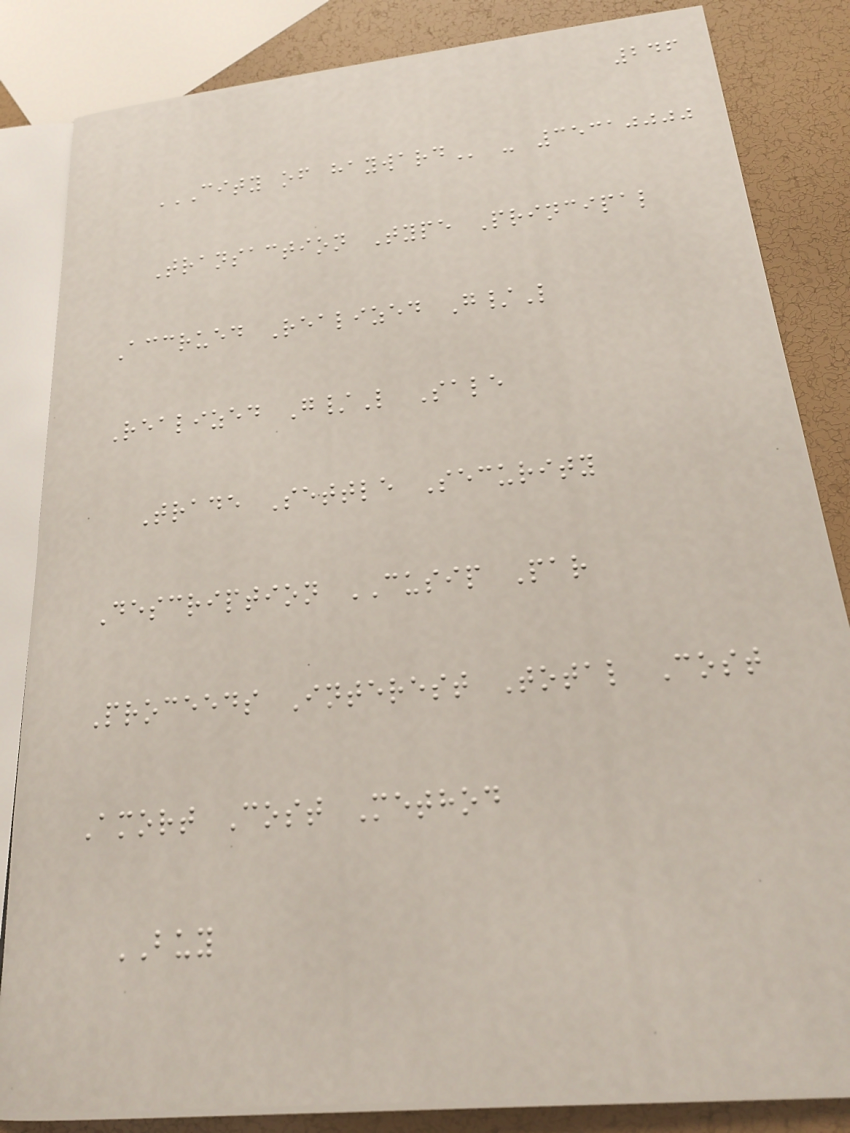246
CITY OF HAYWARD - 35310000
Transaction Type Principal
Accrued Realized G/L
Realized G/L Sale
Trade Settle Security
Description CUSIP Par
Proceeds Interest Total Cost
Amort Cost Method
BUY
